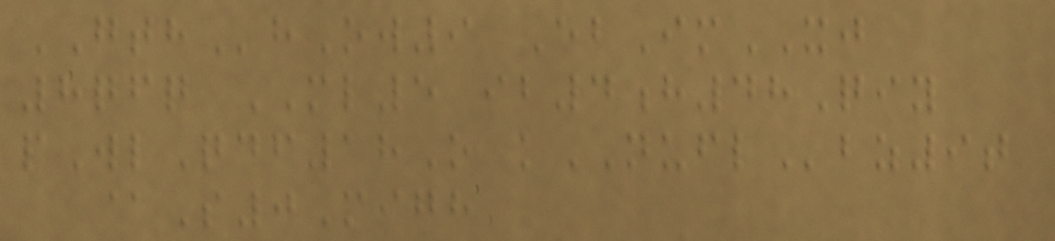GTHhOw9 EbImXJ
8qfq ML5 ib4h48Qiy
pWlQdf18O kNUFLbz9t
@S0Migh
